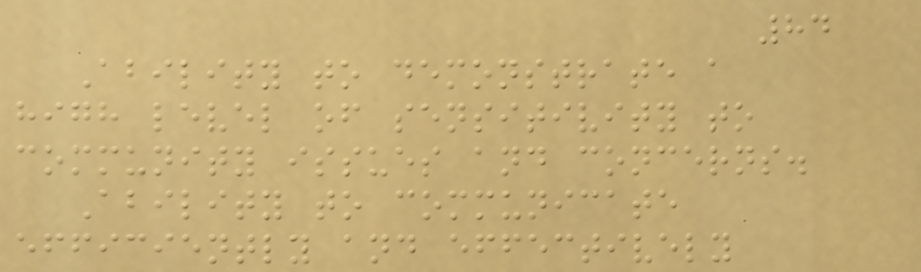84
Ability to demonstrate a
high level of sensitivity to
community issues and concerns.
Ability to communicate
efficiently and effectively
